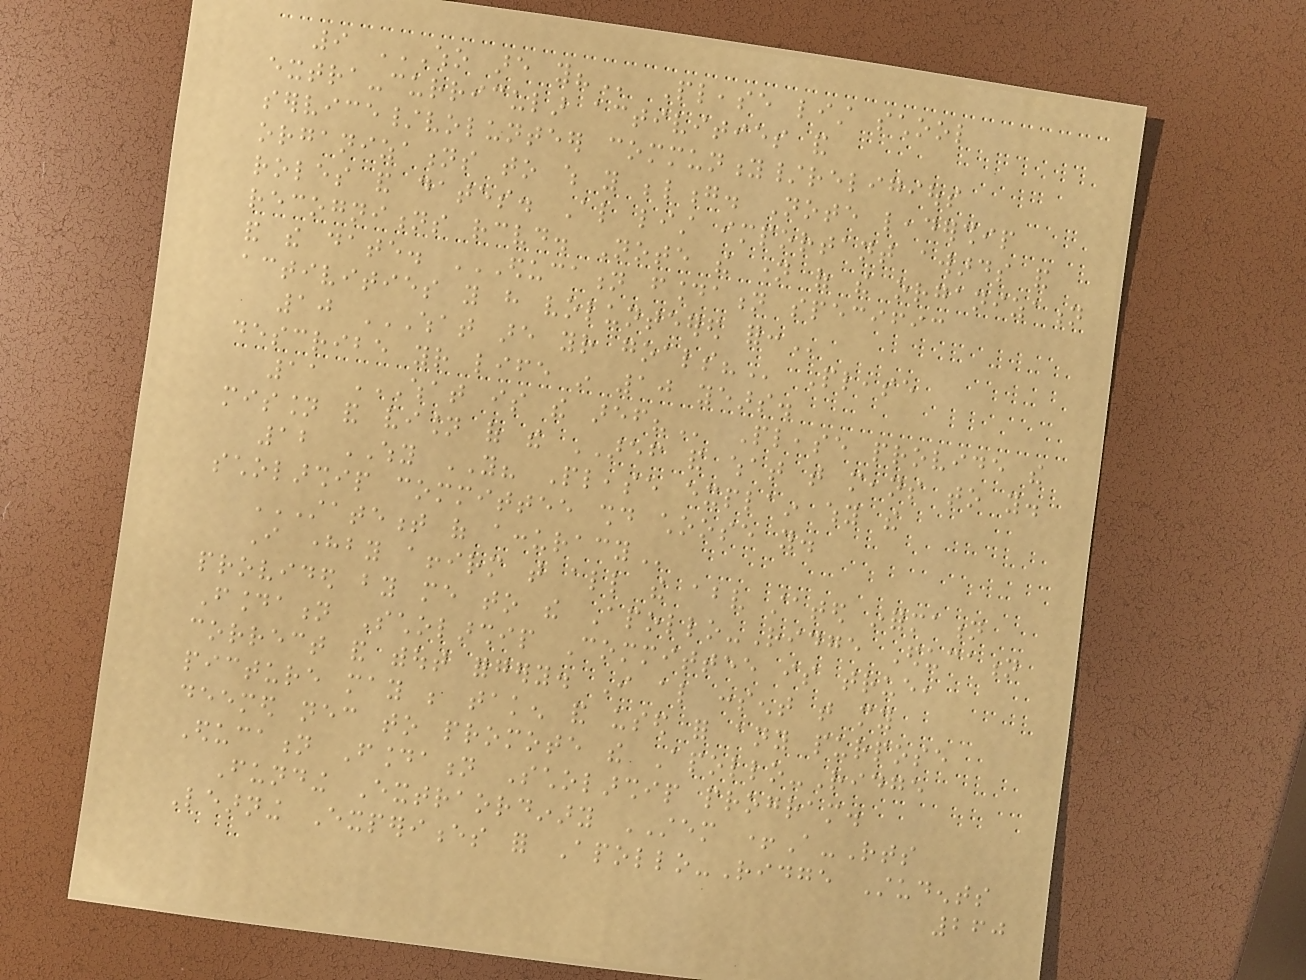9 WHO ARE YOU? Please list school
extra-curricular activities and
service/volunteer community/religious
organizations to which you belong. Note leadership
roles and dates. Also list important awards and
recognitions received. Note the name of the organization
and the date. EDUCATION FOUNDATION SPECIFIC
ACTIVITIES YOU HAVE VOLUNTEERED FOR:
10 WHAT ARE YOUR GOALS? Please
describe your life in 10 years.
11 WHAT IS THE AREF? Please provide the
mission and vision of the AREF and what that means to you.
12 WHY YOU? Please explain why the
scholarship committee should choose you.
STATEMENT OF ACCURACY
I hereby affirm that all the above stated information
provided by me to the Apollo-Ridge Education
Foundation Scholarship Committee is true,
correct and without forgery. I also consent that my
picture may be taken and used for any purpose
deemed necessary to promote the Apollo-Ridge
Education Foundation Scholarship program.
Funding Extraordinary STEM +A-Rts
Learning Experiences for Apollo-Ridge Students
260
